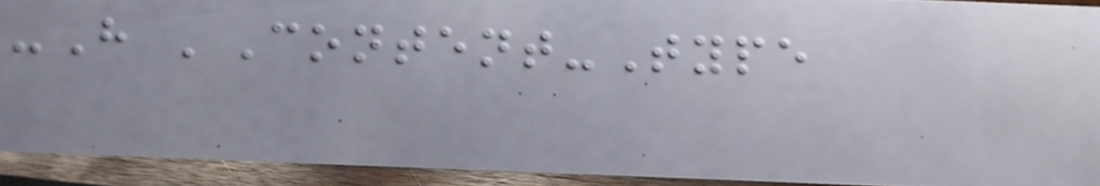-H 'Content-Type
